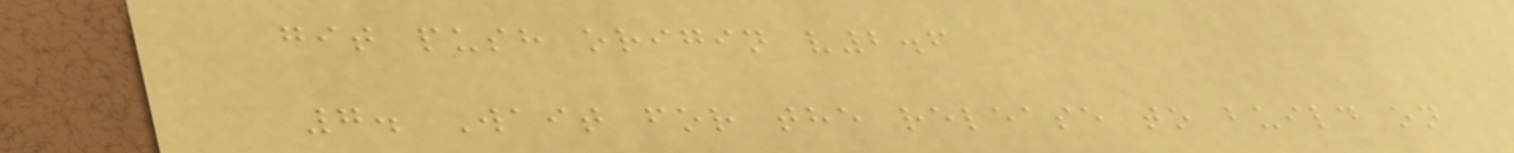git push origin v2.6
7. Wait for the release to build on
